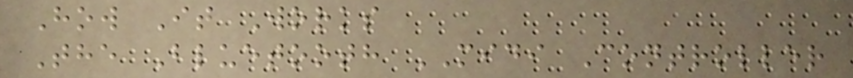How It Works
The Bluetooth MIDI Controller
